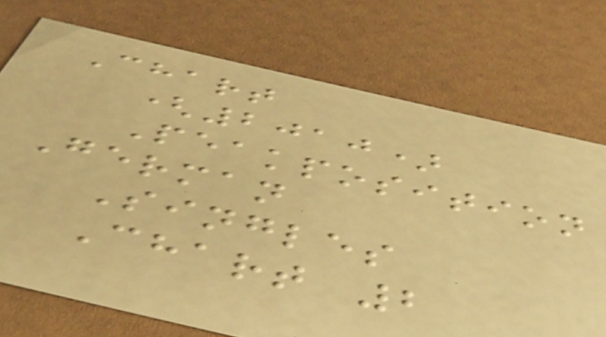Chart
(2010)
Peakposition
German
Singles
Chart 2
